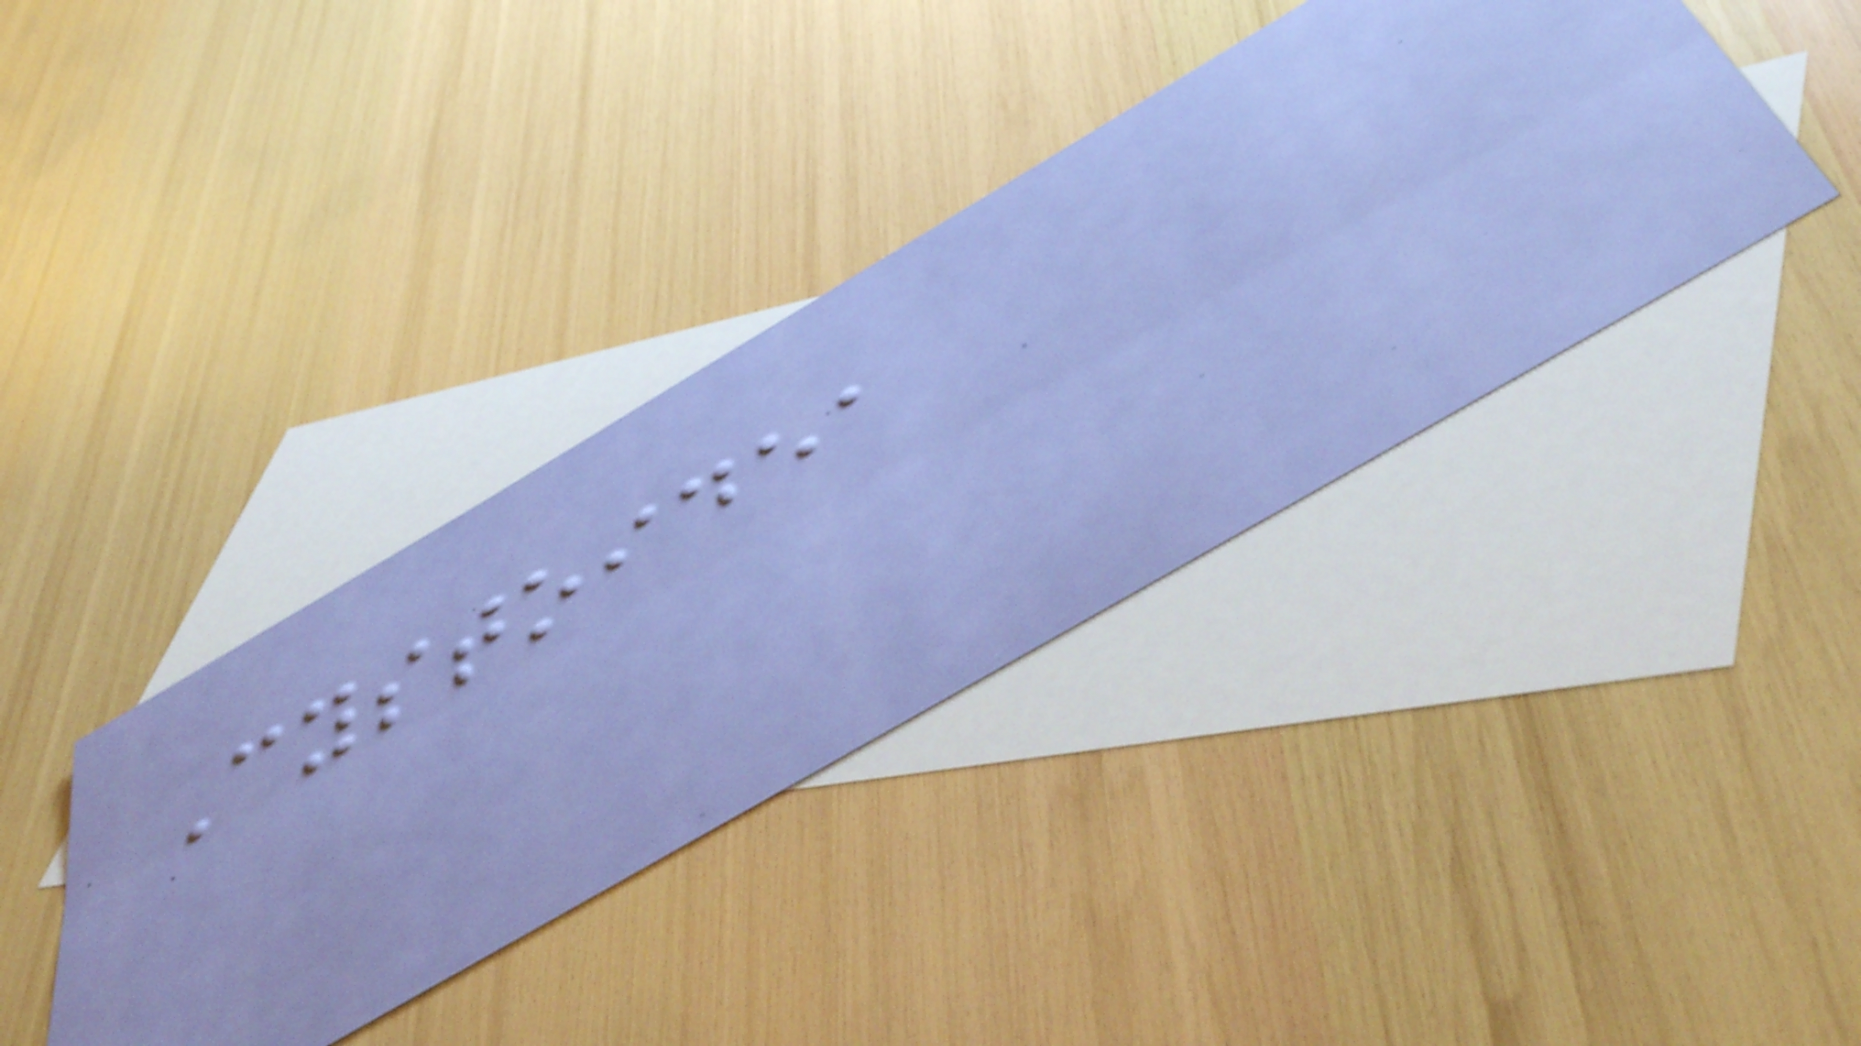Cystoidea
